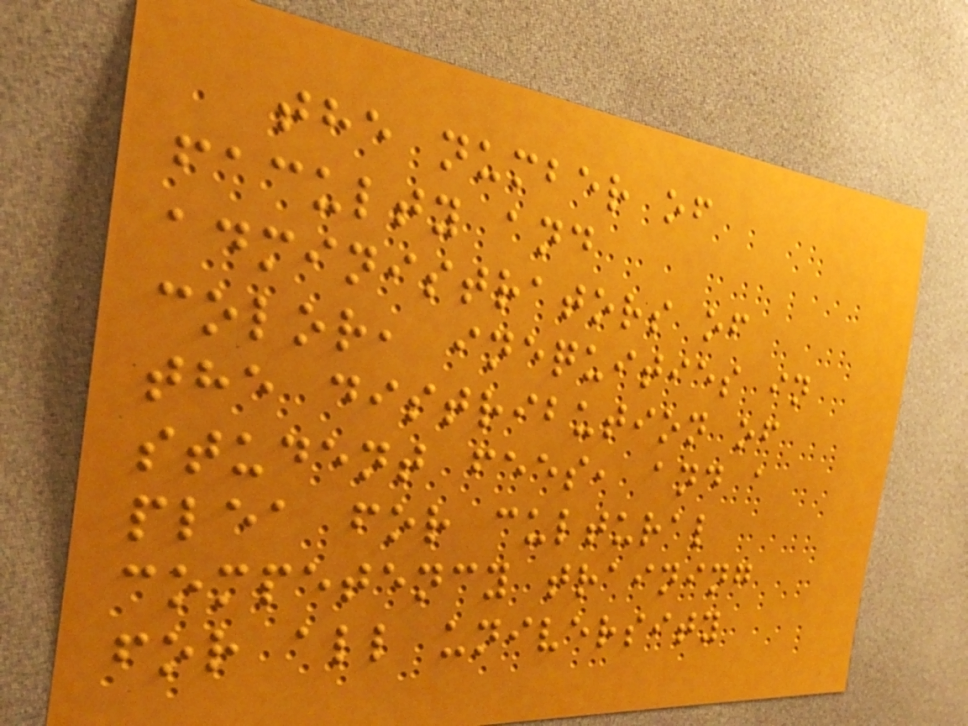the number of
faculty and
administrators of
color, inequities in
the distribution of
student fees, and a
plea for cultural
competency training
for all university
